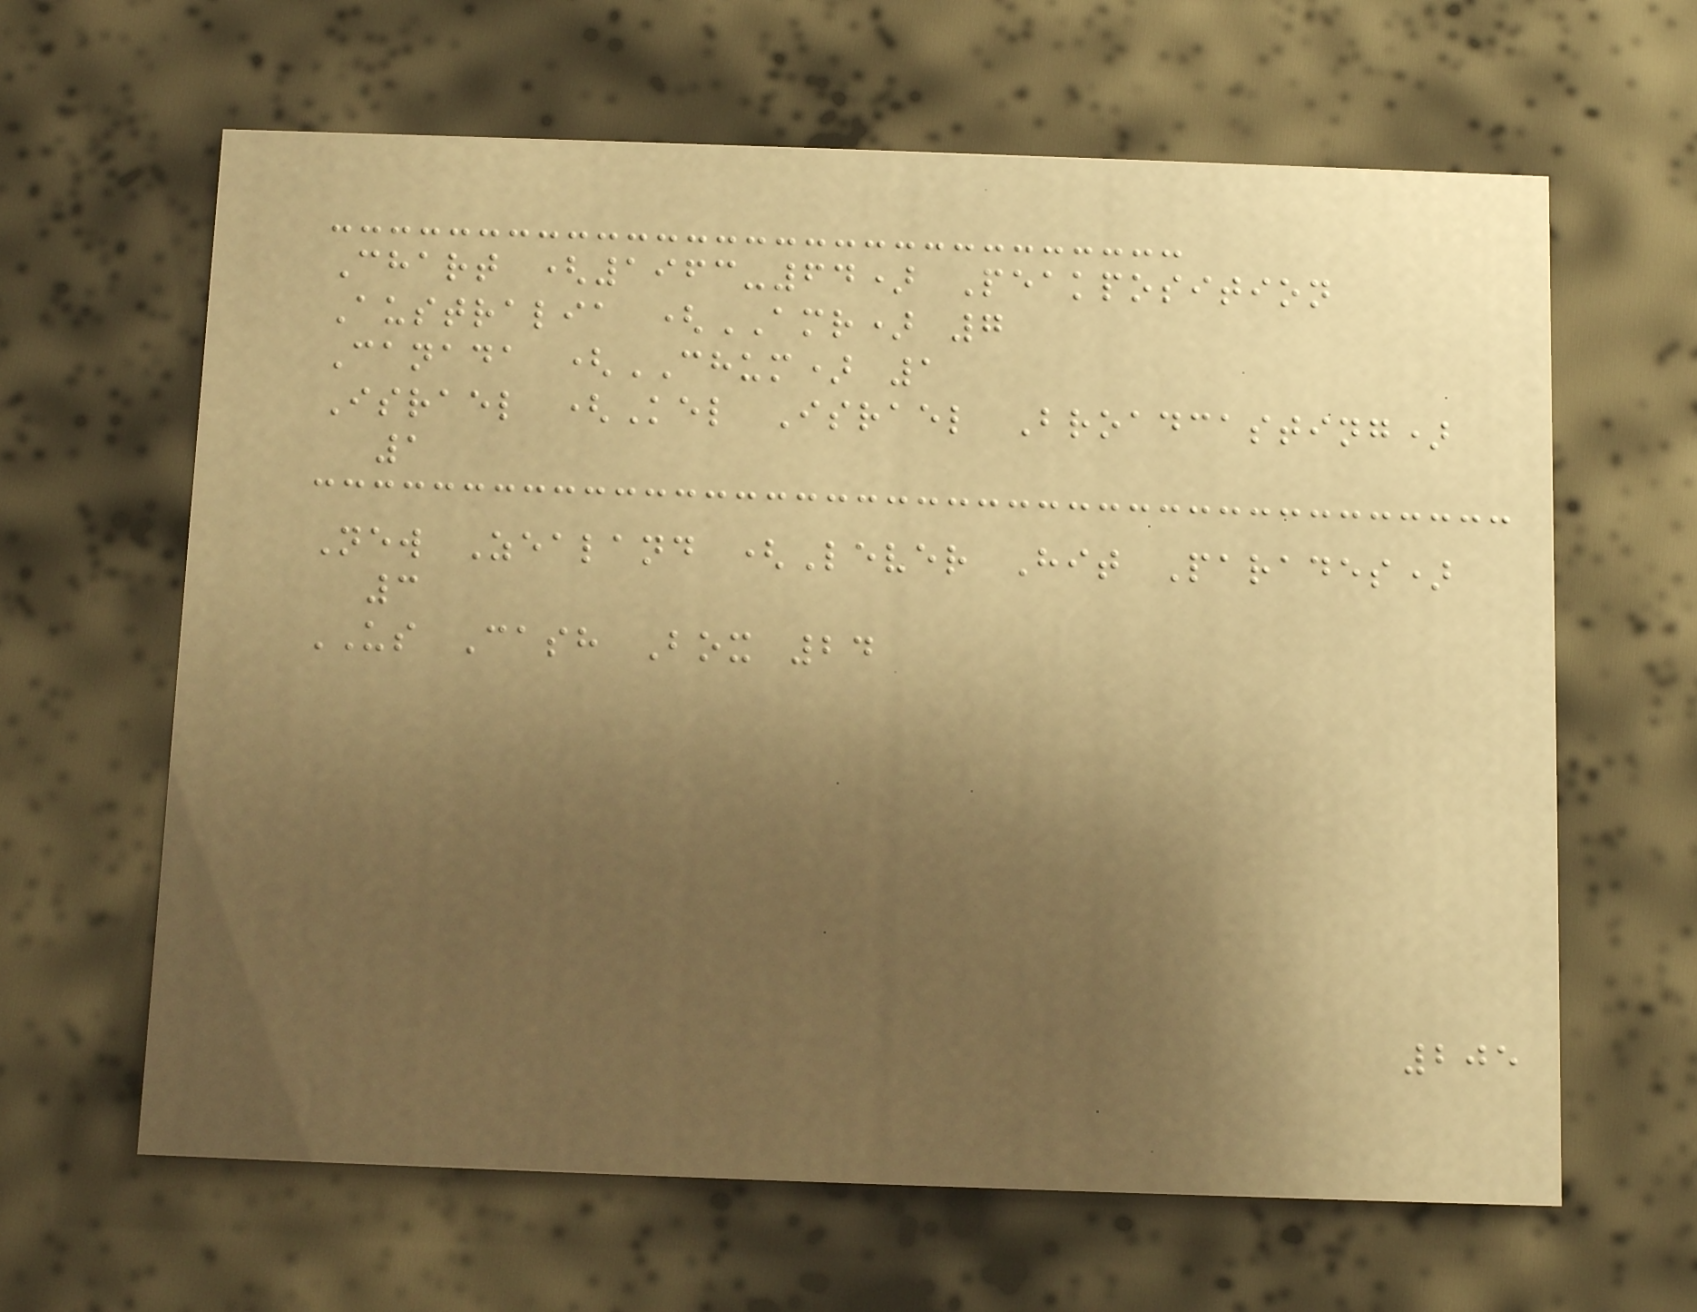Chart (1963-64) Peakposition
Australia (AMR) 7
Canada (CHUM) 1
Israel (Kel Israel Broadcasting)
1
New Zealand (Lever Hit Parades)
3
US Cash Box 24
205
